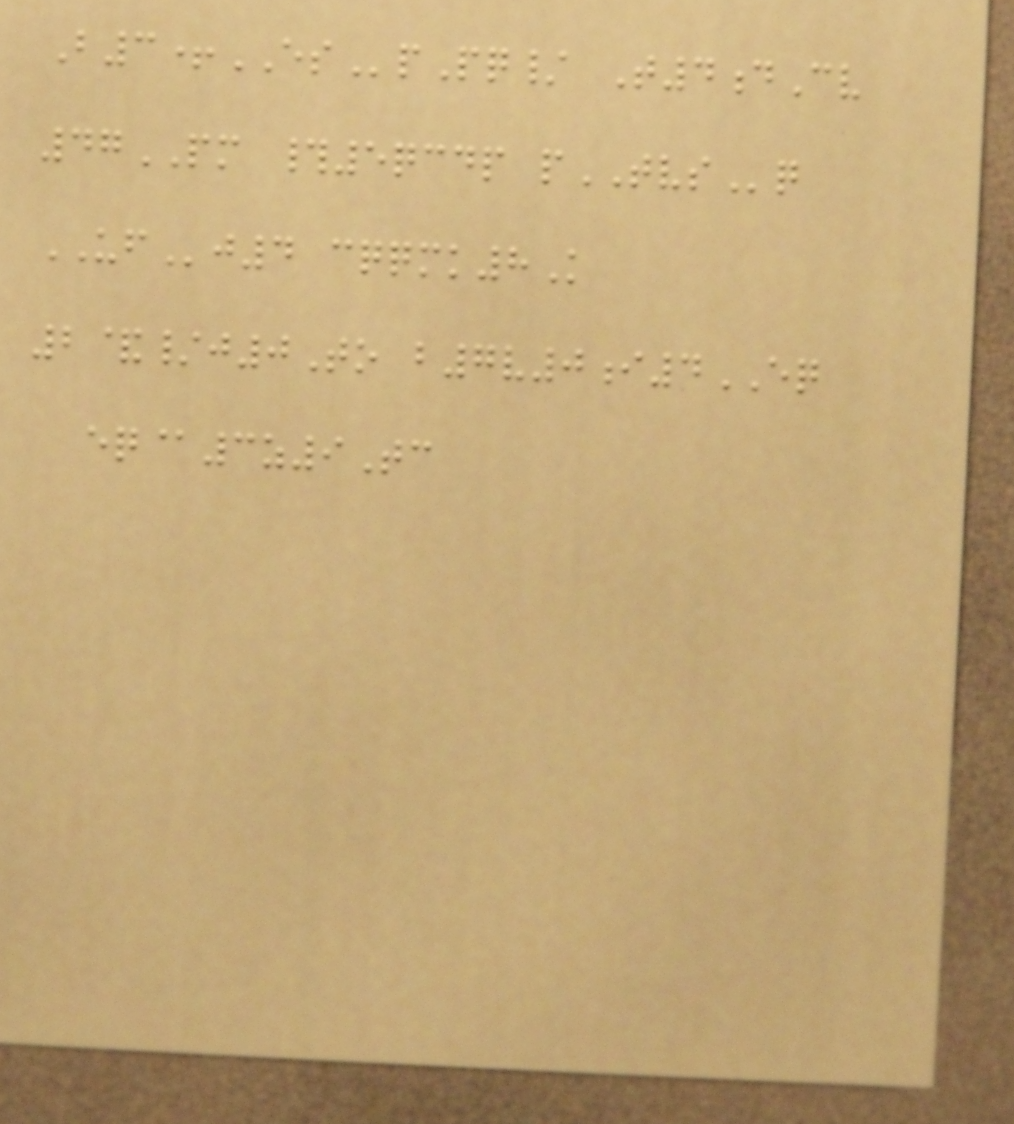B3+ESpPq/ T4dCv
47PM #5qcdp pTVSq
UFj4 cqqmk8K
2&/j0To b7v0i4EQ
eq@3z9Tc
